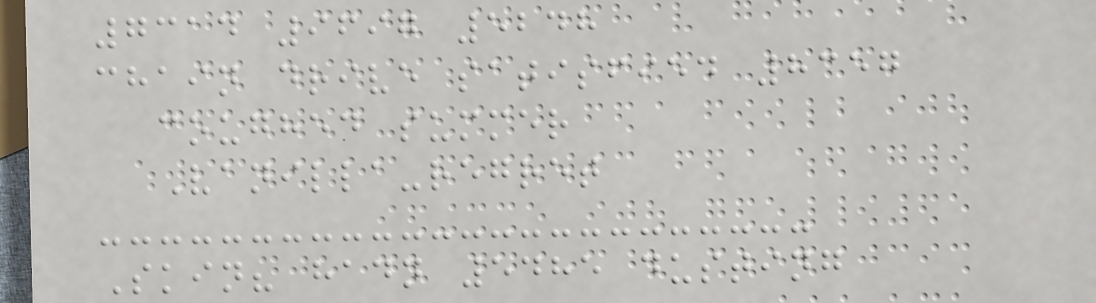7314 9697 5248
chain drive satisfied 8357
coughed summer
Vanilla-regret
Skin? hadn 5485 dusting
